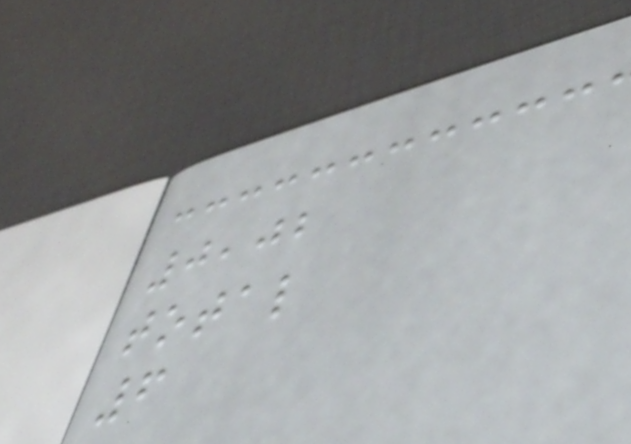0,02
total
6
